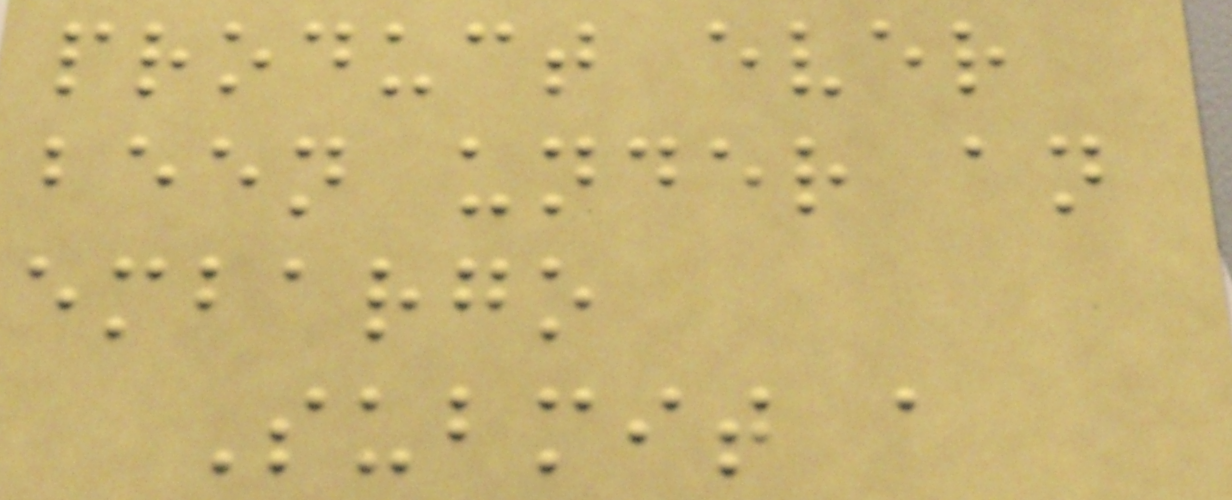product ever
been under an
embargo
Submit a
